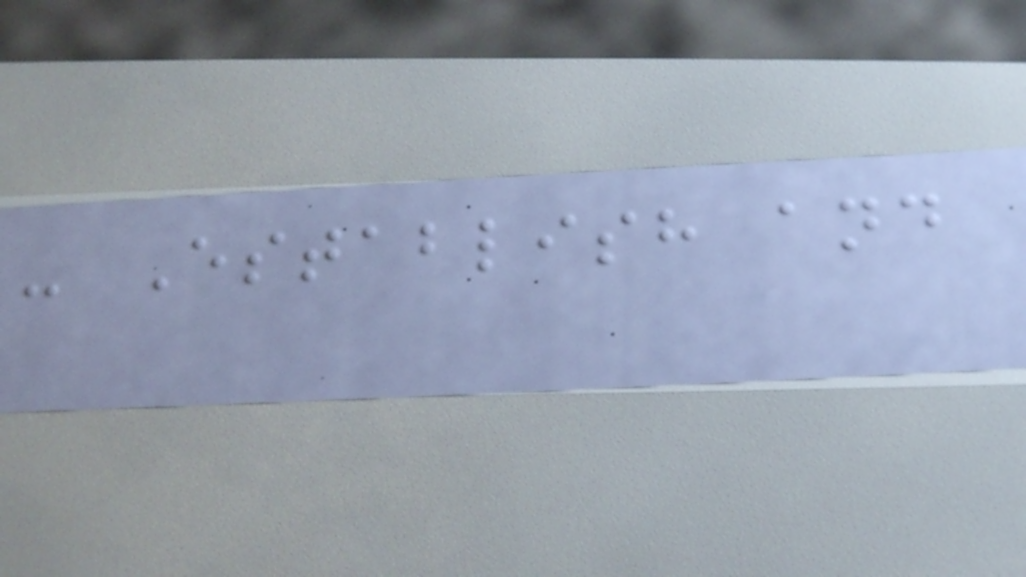- Establish and
